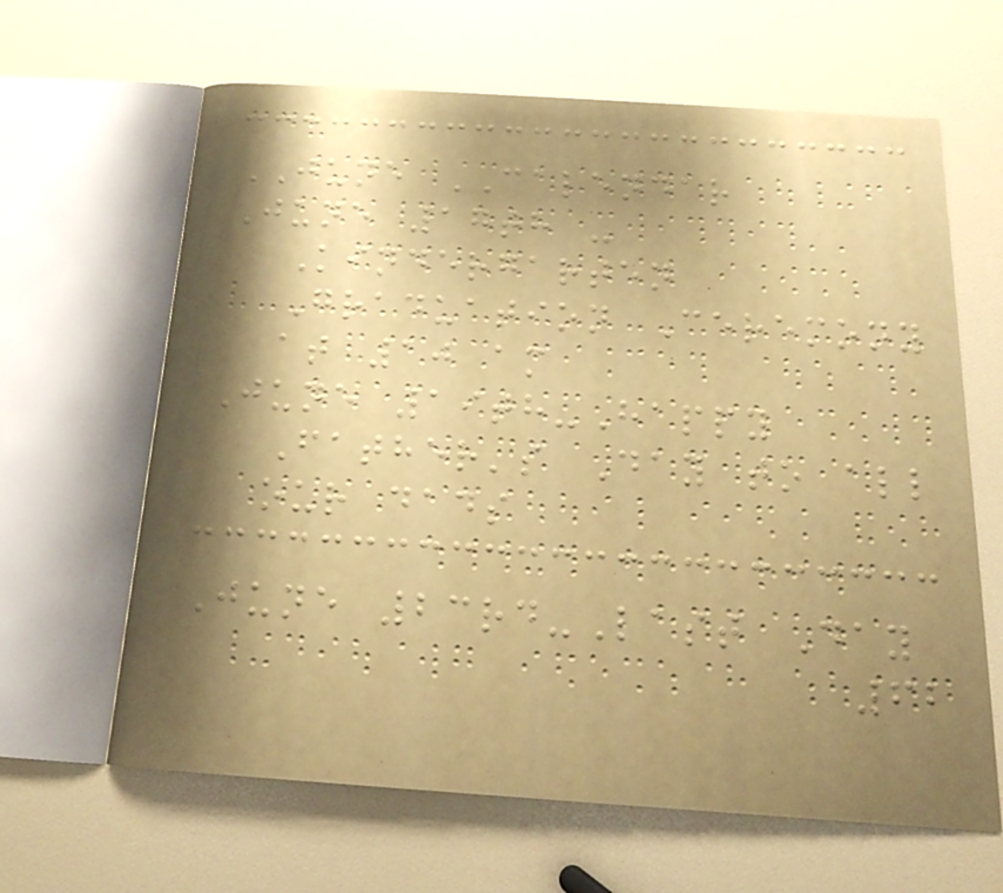JUNE CALENDAR
June 17th -
Kindergarten
Graduation Ceremony
at 10 am
June 19th-Happy
Father's Day to all
our dads
June 23rd-Last Day
62
